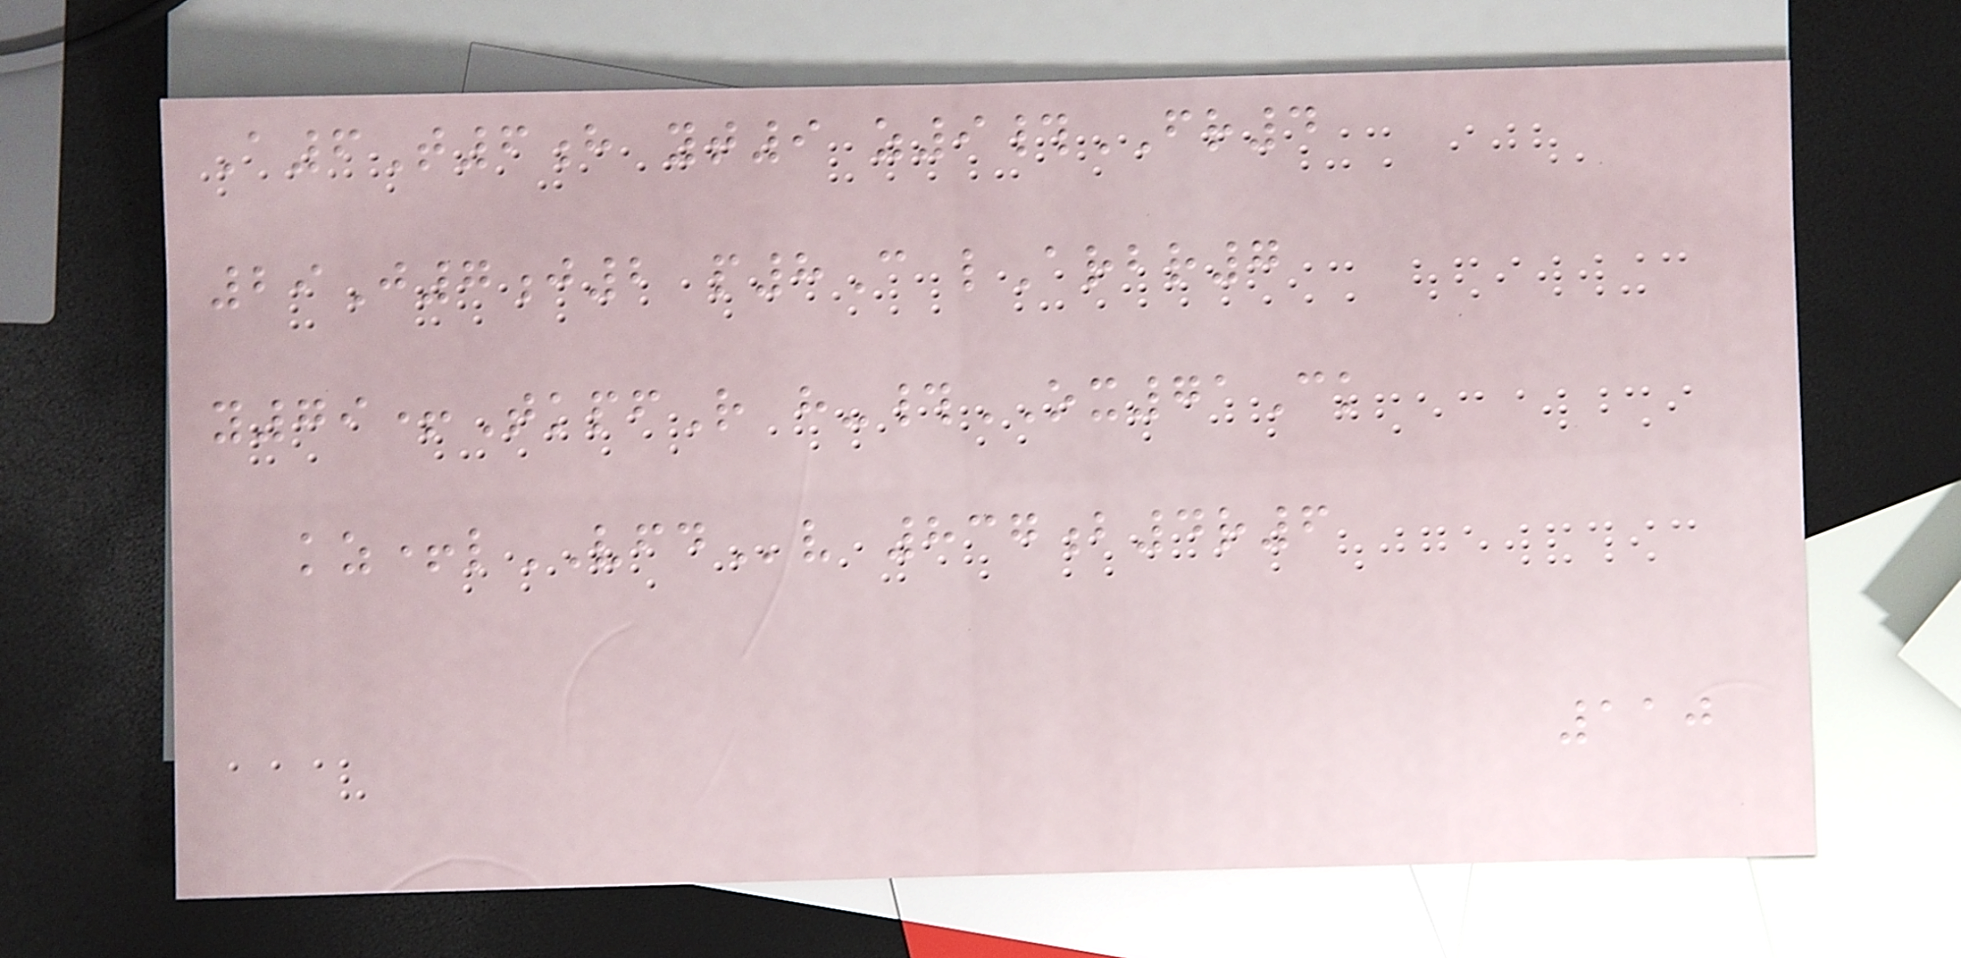A6T6h yt9 z9#FR4
29J7j2 p8C lArbr7
y79+TkpfR h-#OX71Ck
kz+lVFDv 837b4r6
110
